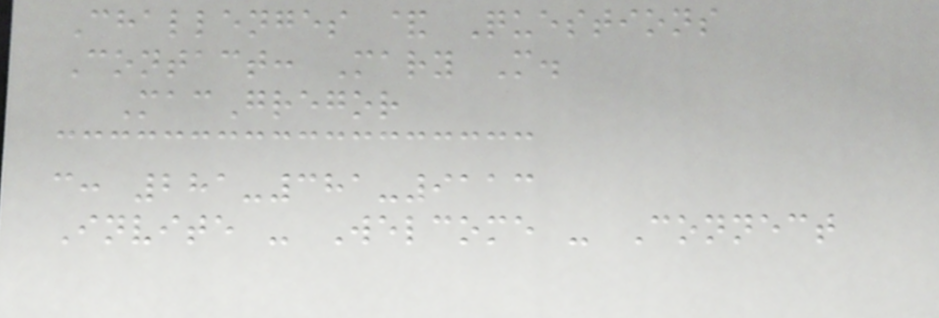Challenges & Questions
Contact: Mary M.
MacGregor
c: 281-381-9113
Invite - Welcome - Connect
